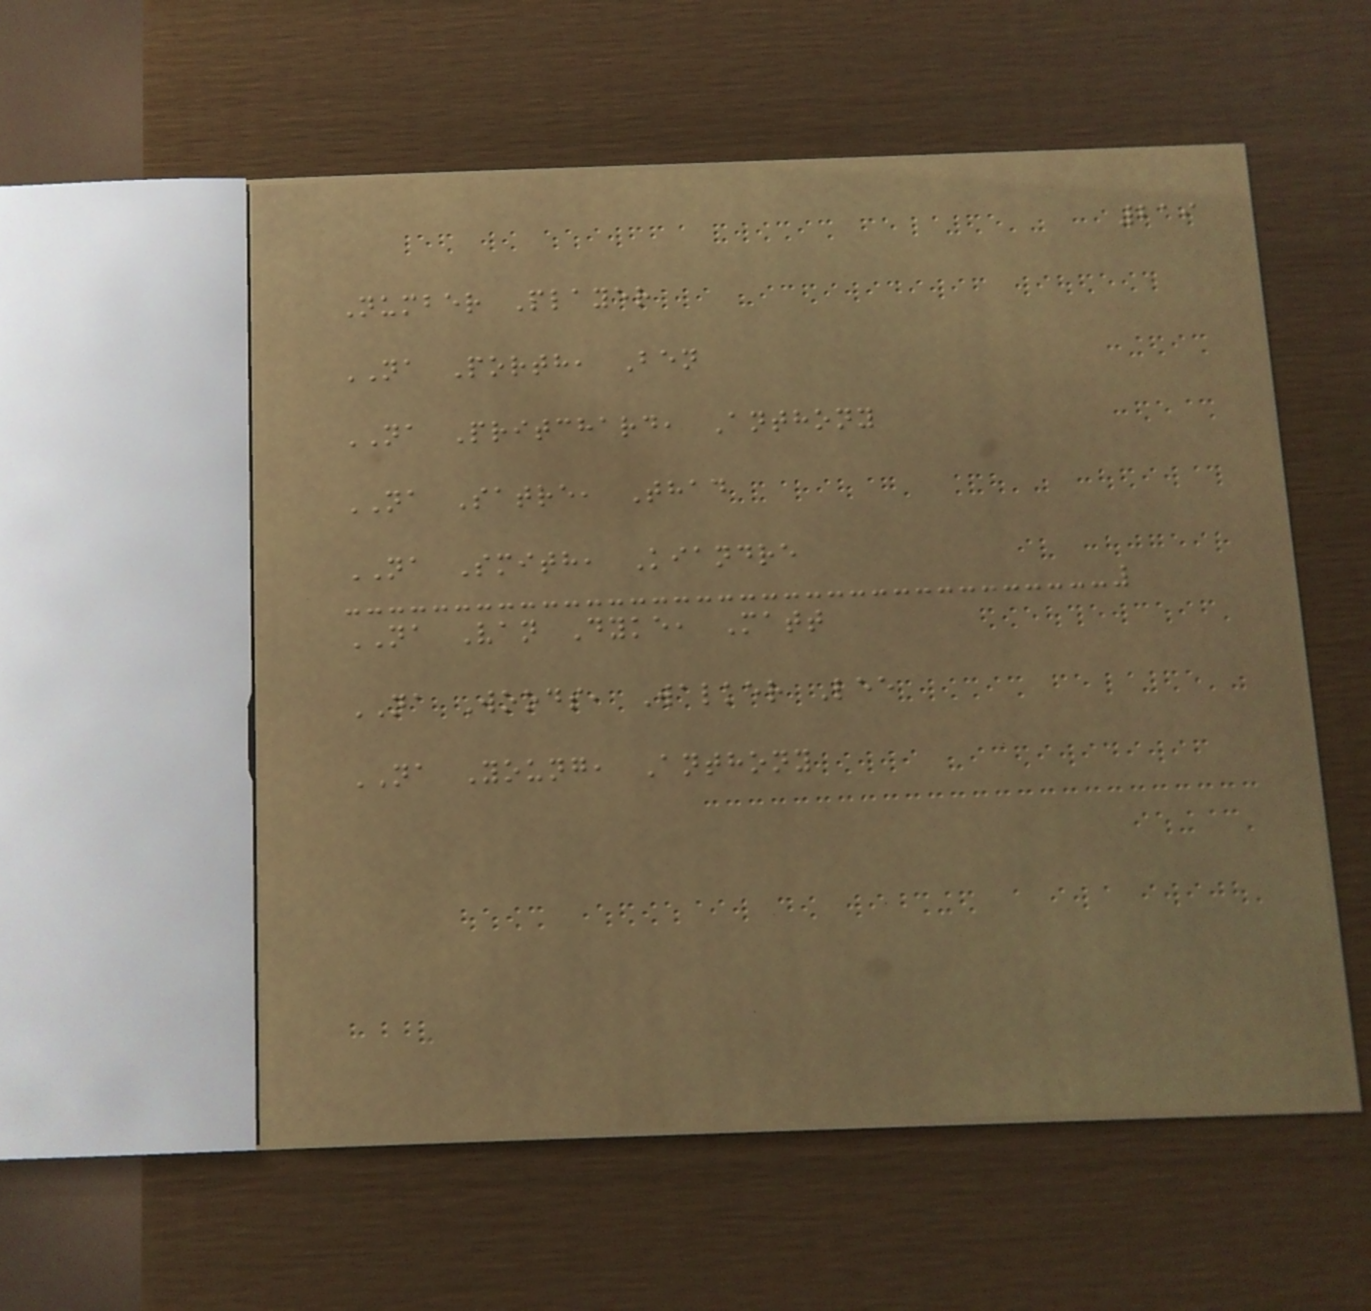219
Number Player
NA Porth, Ben
NA Pritchard, Anthony
NA Satre, Thad
NA Smith, Kiandre
NA Van Dyke, Matt
NA Woods, Walker Lee
NA Young, Anthony
